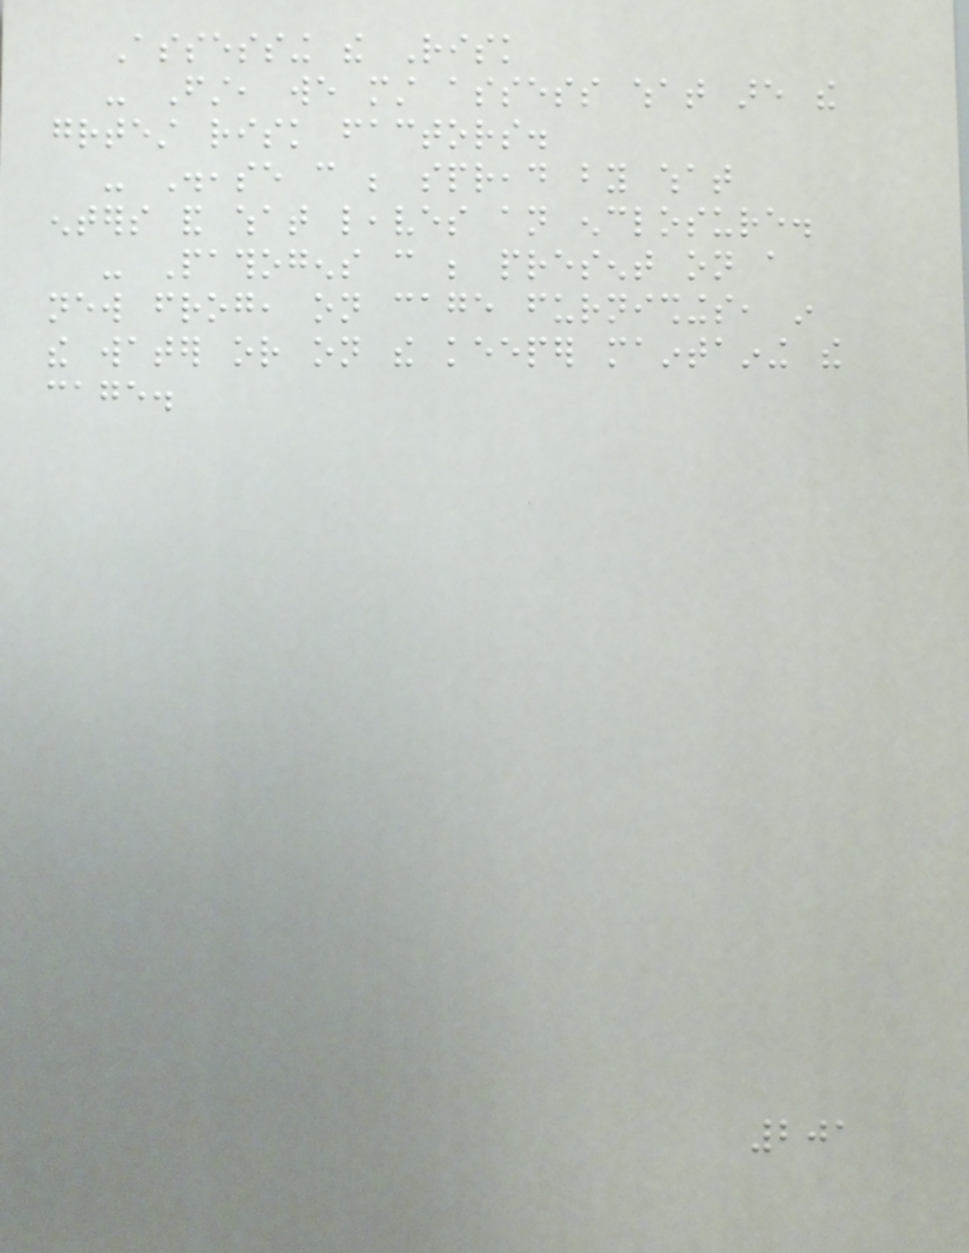Assessing the Risk
- First, we must assess what are the
greatest risk factors.
- Disease can be spread by what
enters and what leaves an enclosure.
- Pathogens can be present on a
new frog, on cage furnishings, in
the water or on the keeper maintaining the
cage.
201
